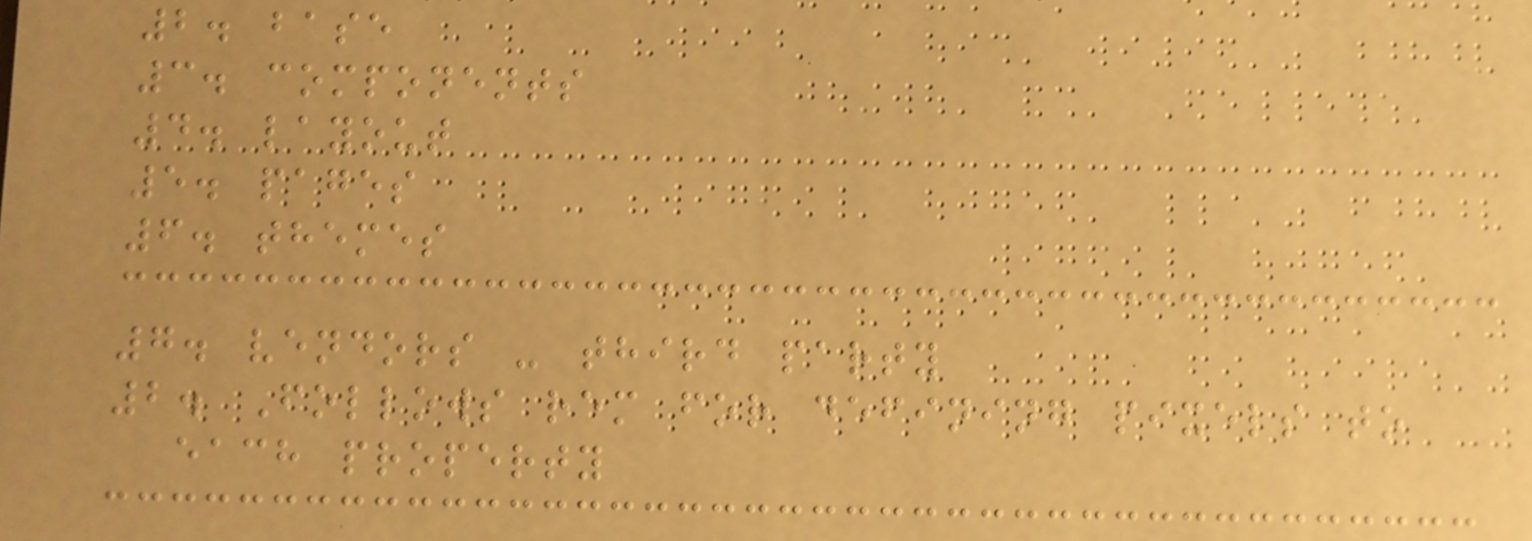2. base
3. components
4. layout
5. pages
6. themes
7. vendors - third party
2. Follows rem for defining pixels to
each property
